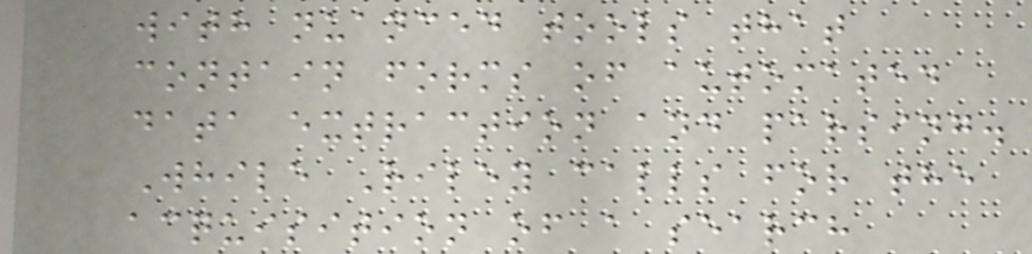with nuanced tools that
contain forms of automated
data extraction and parsing.
While Riley calls for the
acquisition of a search
